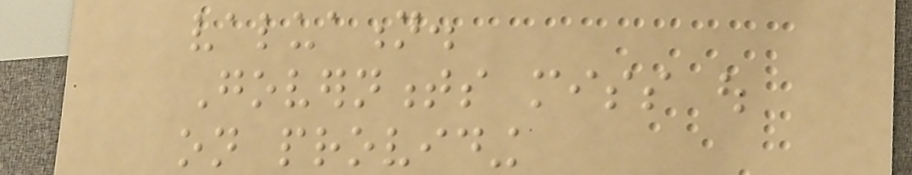valuation.
Governments miss out
on providing
